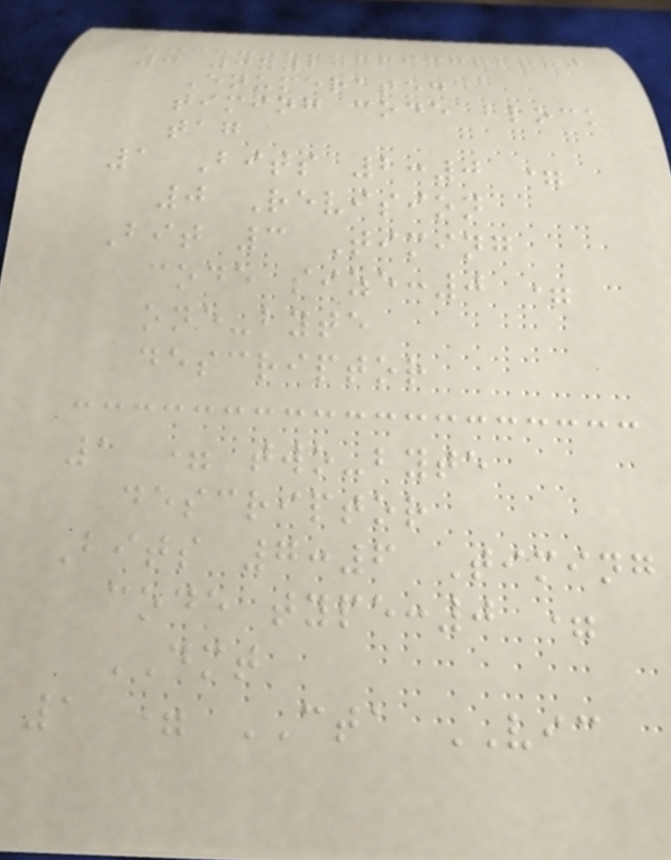0 0x23
Enumerated
timing code block
tag
1 Bits 2:0 =
0 Revision
Bit 3 Timing
code size:0 =
one-byte
descriptor
1 = two-byte
descriptor
Bits 7:6 Timing
code type:0 =
DMT
1 = CTA VIC
